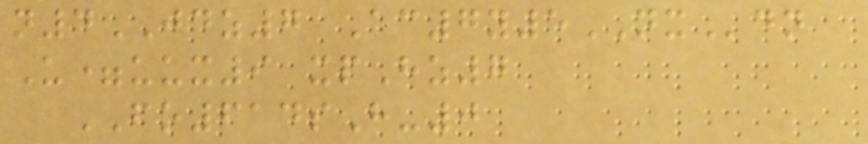n4JDZ7 Ac7y5NXdn
U=uux9 xpHz7
FO614sH-0
